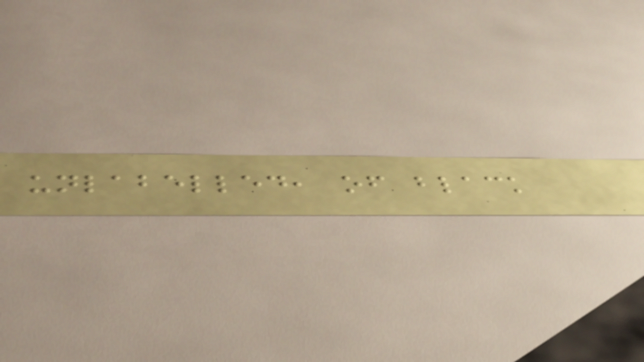unlabelled, of black
